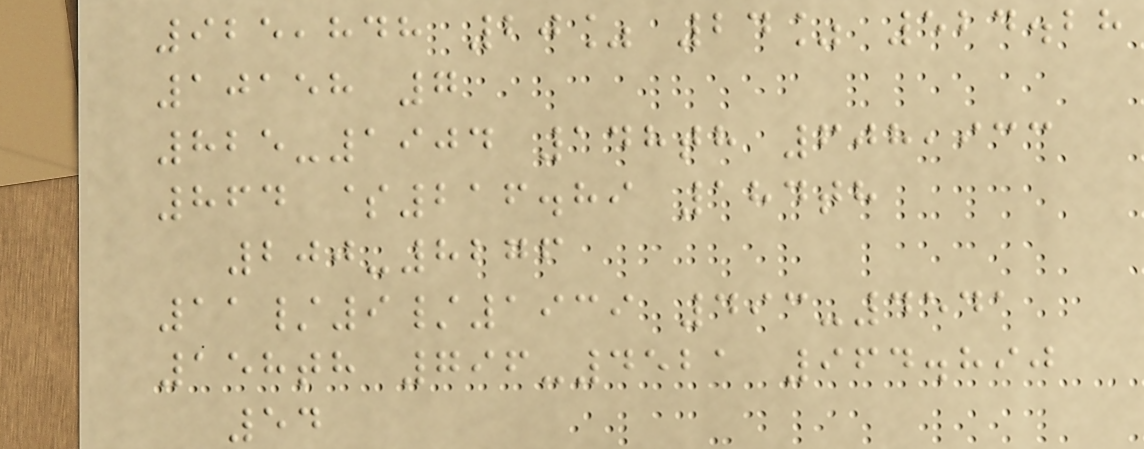925,848 20% 24% 524.28
10158 7
825-1904 148th 608,933
864 $216.89 184th
200-8276
11/9/1939 493-4541
158th 796-4521 964.890
54
